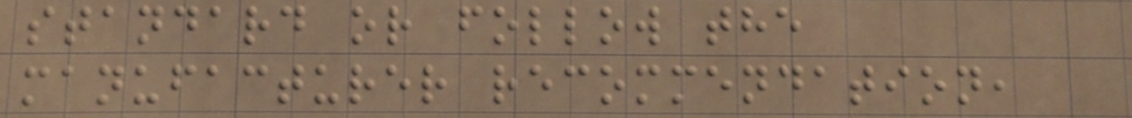standard or follow the
manufacturer recommendation,
